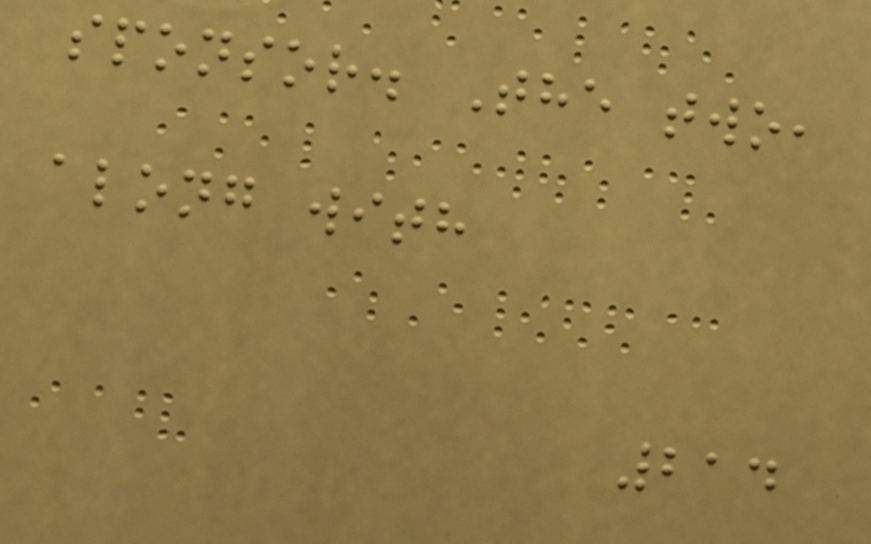sponsor. The two,
along with
214
